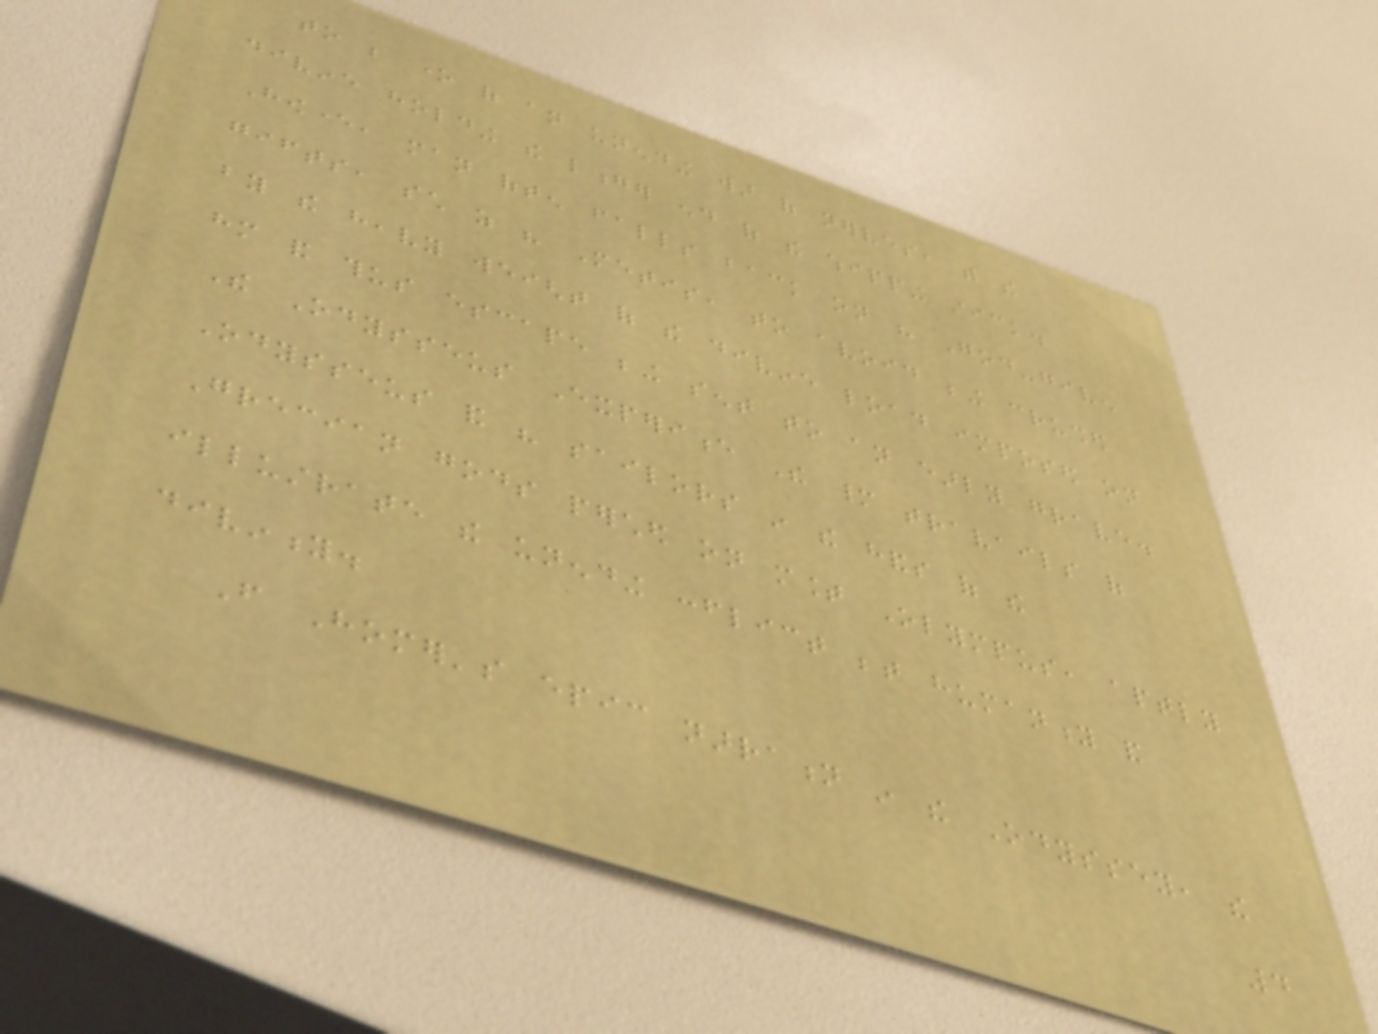to be one of an unending war of nerves, with the
divine holding the longer end of the whipping stick.
However, man often falls back on his God-given
gifts, such as his Metis, to avoid being crushed
by the heavy weight of the divine load imposed on
him and thus escape being sent to an early grave.
The Odysseus Experience The many travails of
Odysseus and his sailors in the hands of the
Grecian gods perched on mount Olympus, aptly
illustrate the unending conflict between humanity and
divinity.
From Homer's epic narration in the Odyssey, the
4
